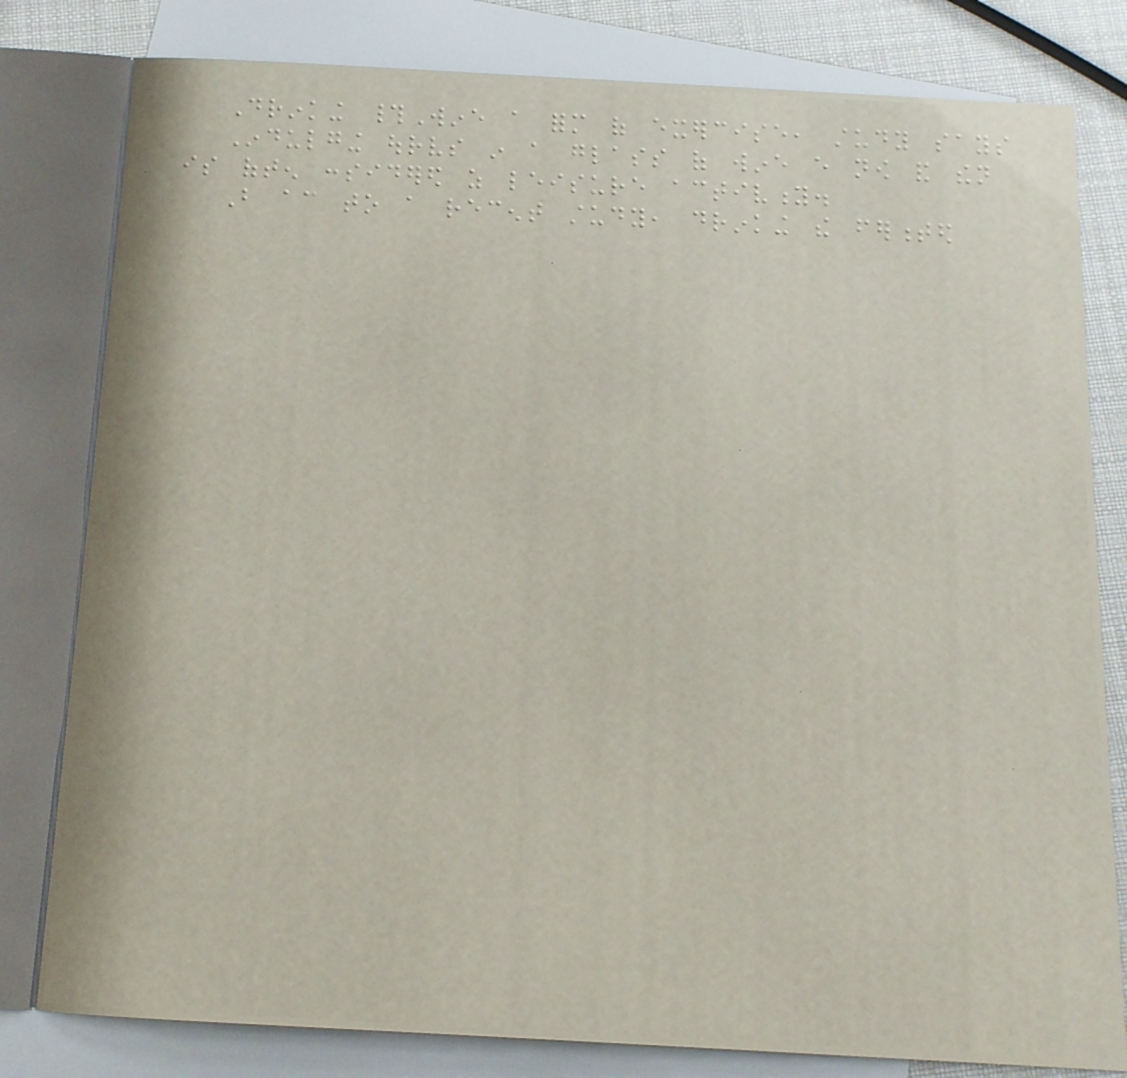Drinking #Wine a form of exercise, study says
Indulging ourselves in a glass of wine every now and then
is often considered as leisure activity.
But according to a recent study, drinking the fermented
